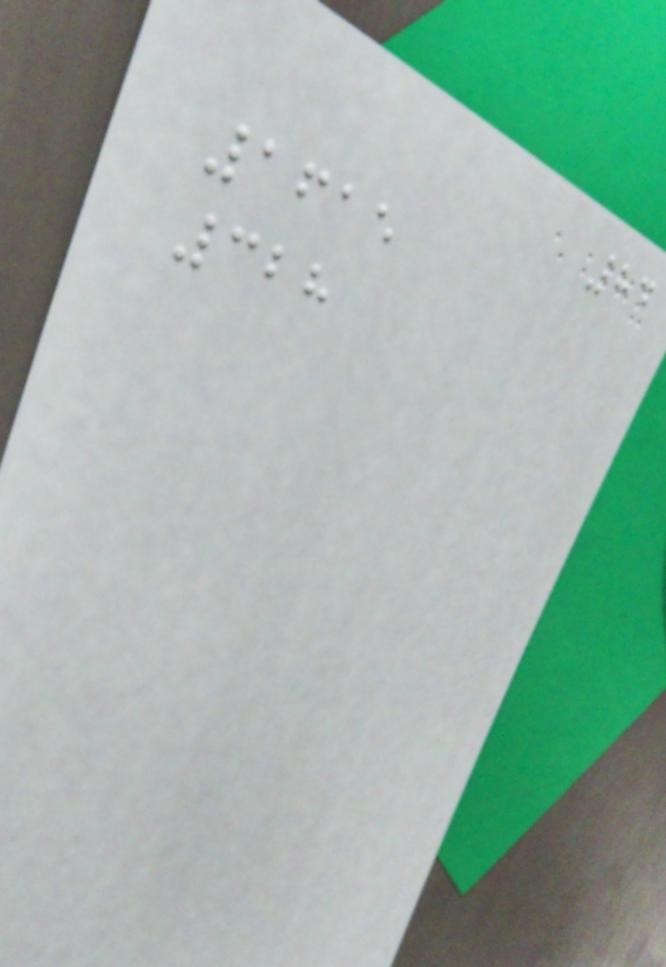84
1615
328
